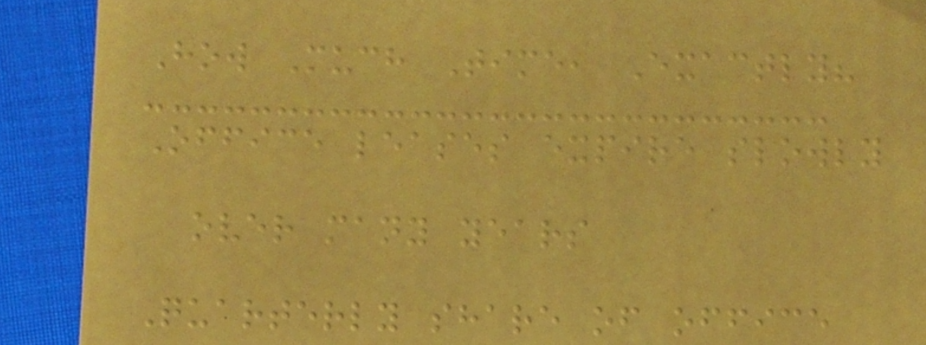How Much Time, Exactly?
Office leases expire slowly
over many years
Quarterly share of office
